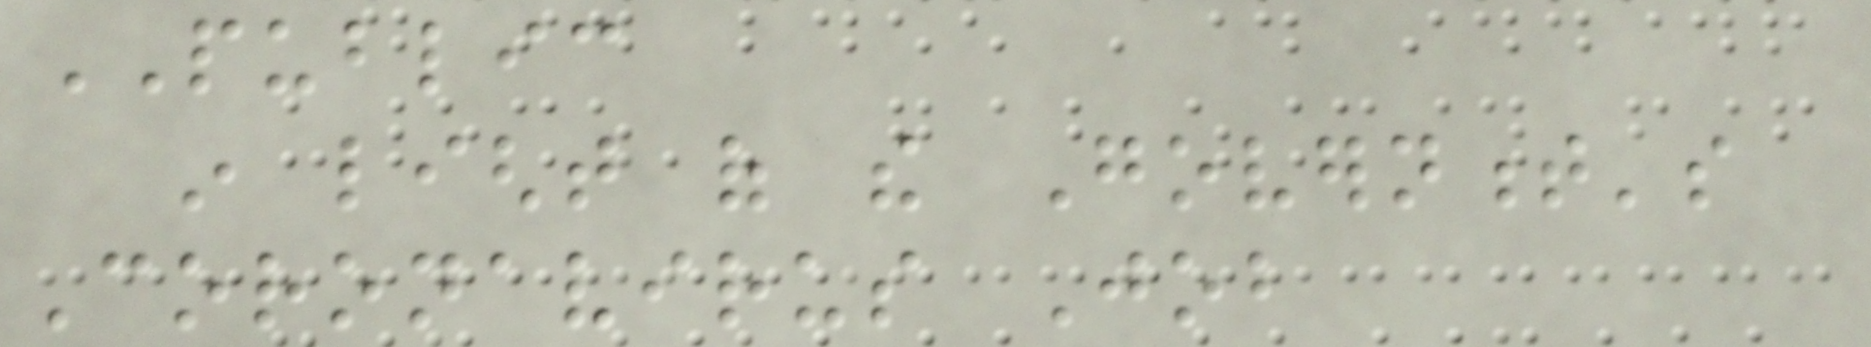PUBLIC
in light of the Government's
Coronavirus Job
